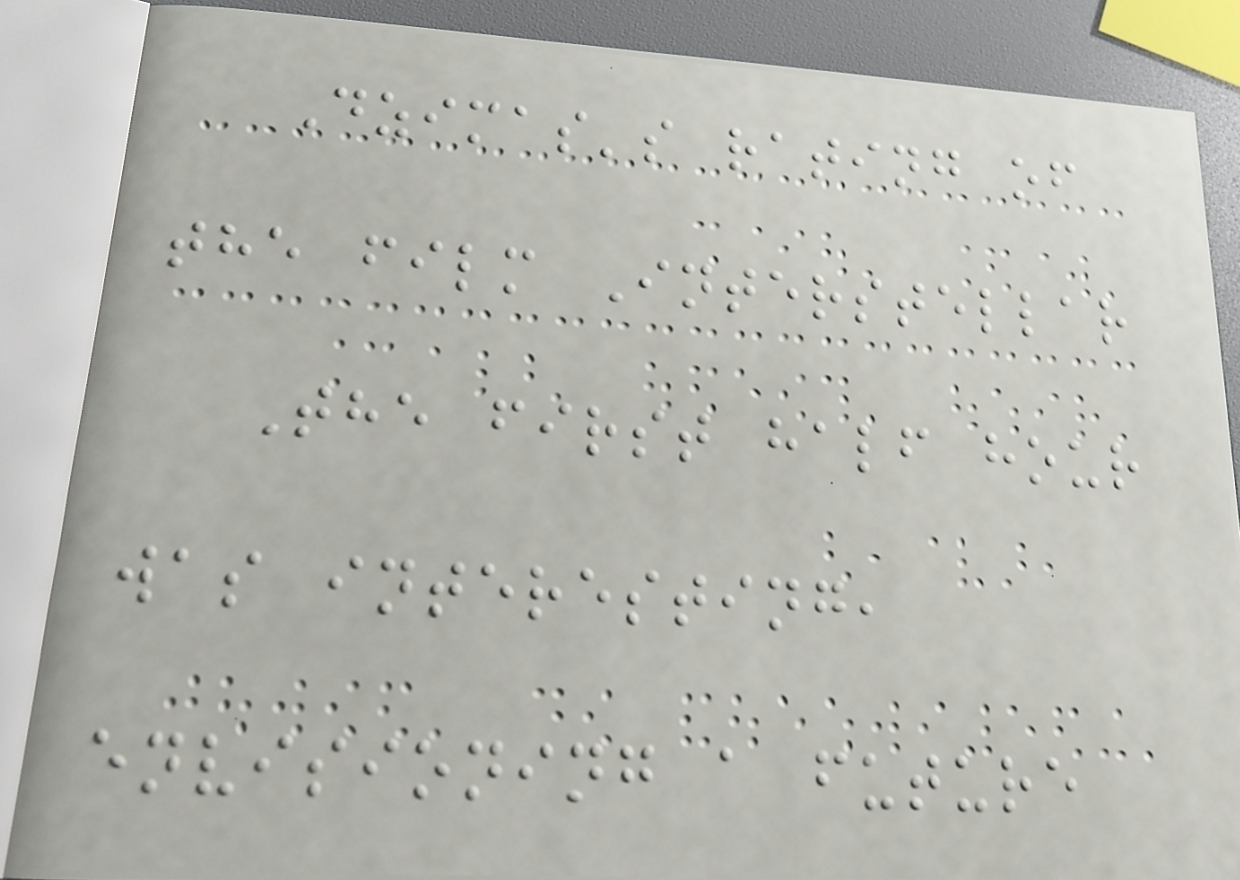Dzimas's rating of
the film Interstellar
The first half hour
was interesting,
envisioning a future
